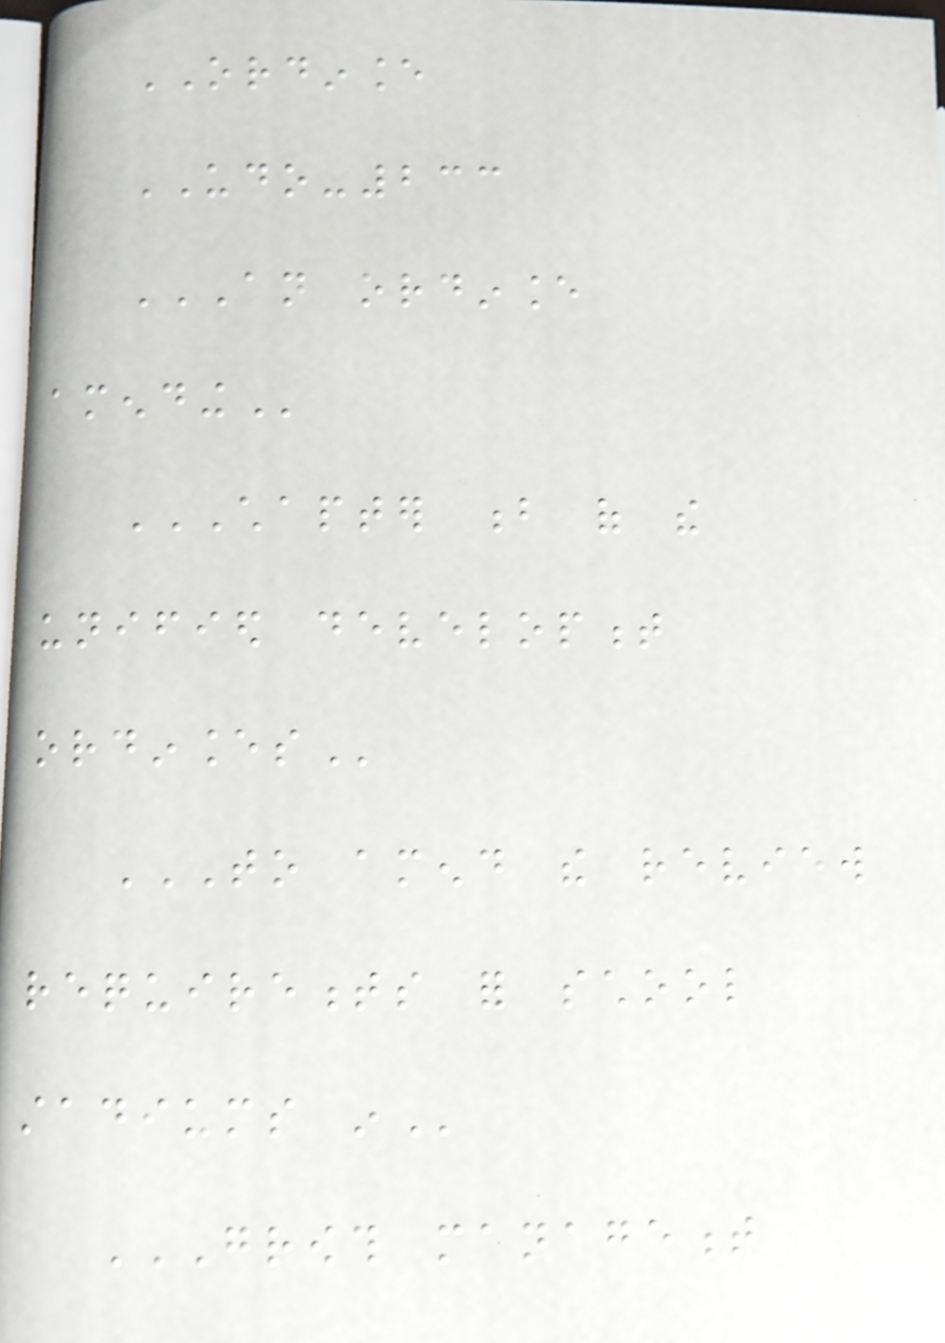ORDINANCE
UDO-233
AN ORDINANCE
AMENDING
CHAPTER B OF THE
UNIFIED DEVELOPMENT
ORDINANCES
TO AMEND THE REVIEW
REQUIREMENTS FOR SCHOOL
STADIUMS IN
GROWTH MANAGEMENT
